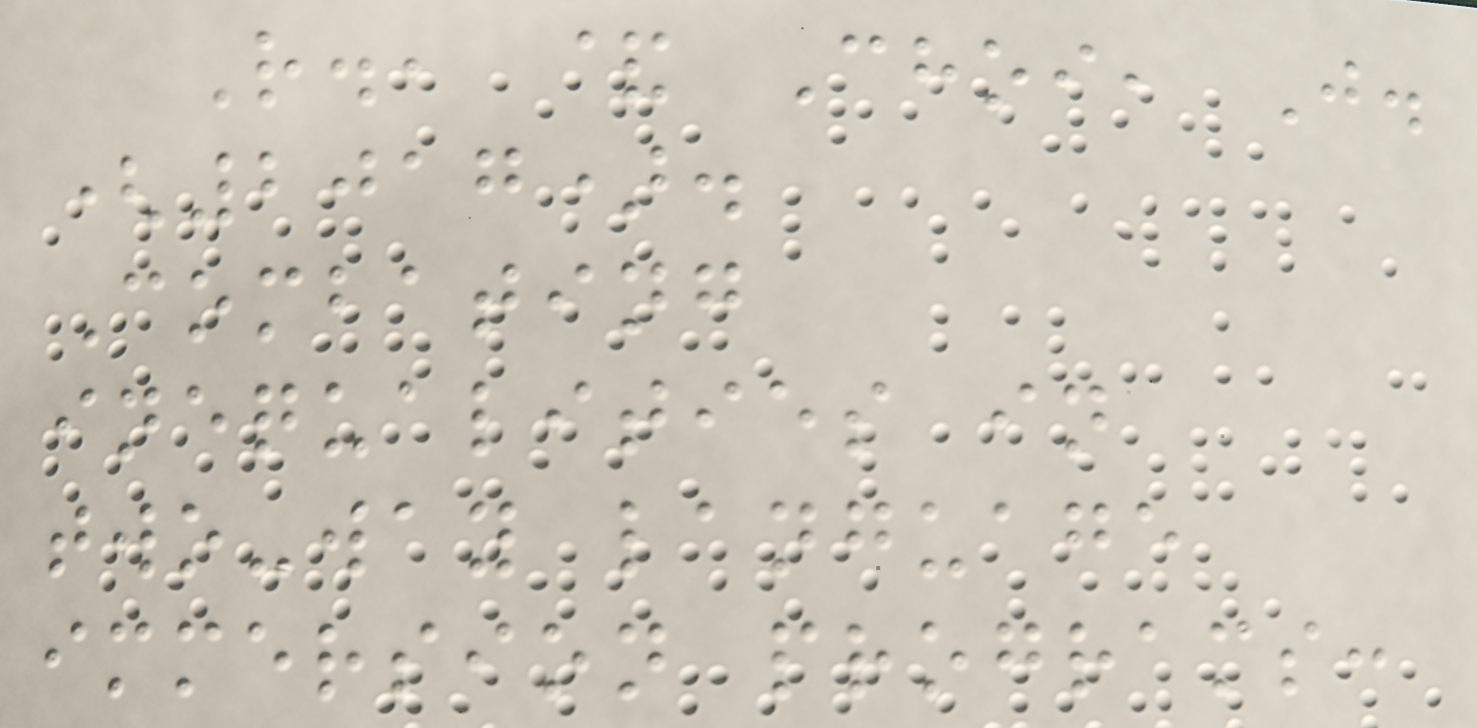R., & Choi, J.
(2017).
Combating
inequalities in
two-way language
immersion programs:
